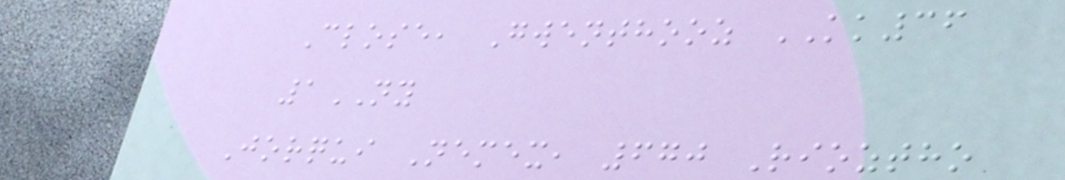Close, Gwenthooz KK36
1NY
Jorqui Nemex, 670 Rioztho
